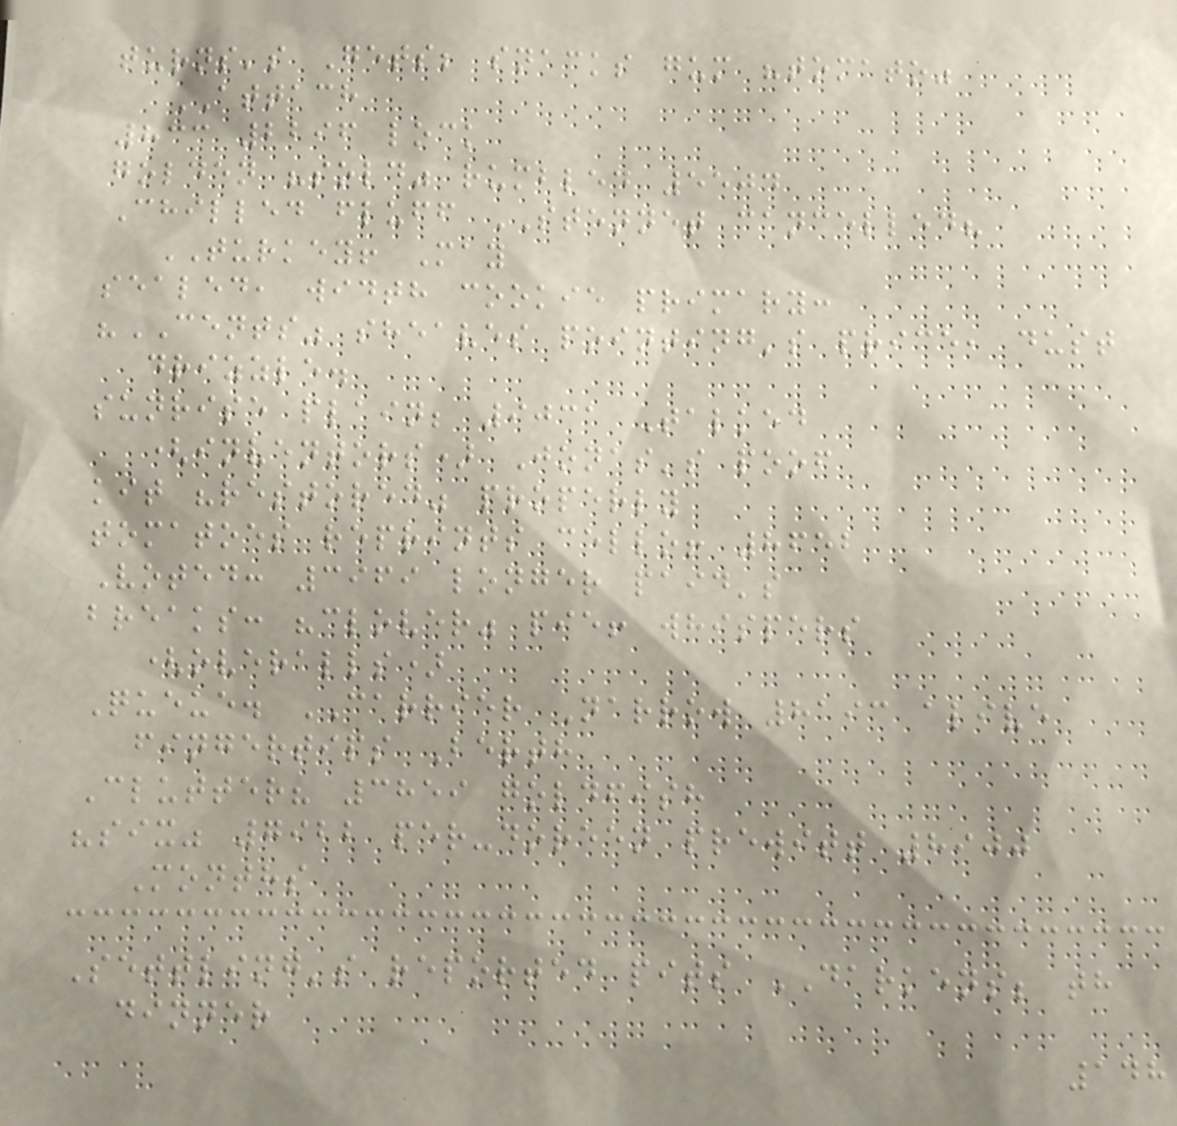turns's Gets; snacks gum "tomato"
ATTACH
833 2296 lock
golden "sold" rumbled 5504
Chilled fluff STENNET cancelled?
TURKEY! May
sealed, width cookie primary:
"CENTS" sheaves pointing's price, dust
drizzle.
sunrise plain; 9031 Talked
(inventors) Jonas's poof
kit "restored" properly
tomatoes reprints cello! 8652
Voted: 3969 longer paid's
breaks: "clover" pie! whispers
(overalls)
Queue. CARRIER Narrow 8193 alive
fingertips Berth
Clutter? 3859 goldfish
"six" 7922 per-doreen prewitt 8900
Months
Settling's reported pits DARKENS; th
dinner
148
